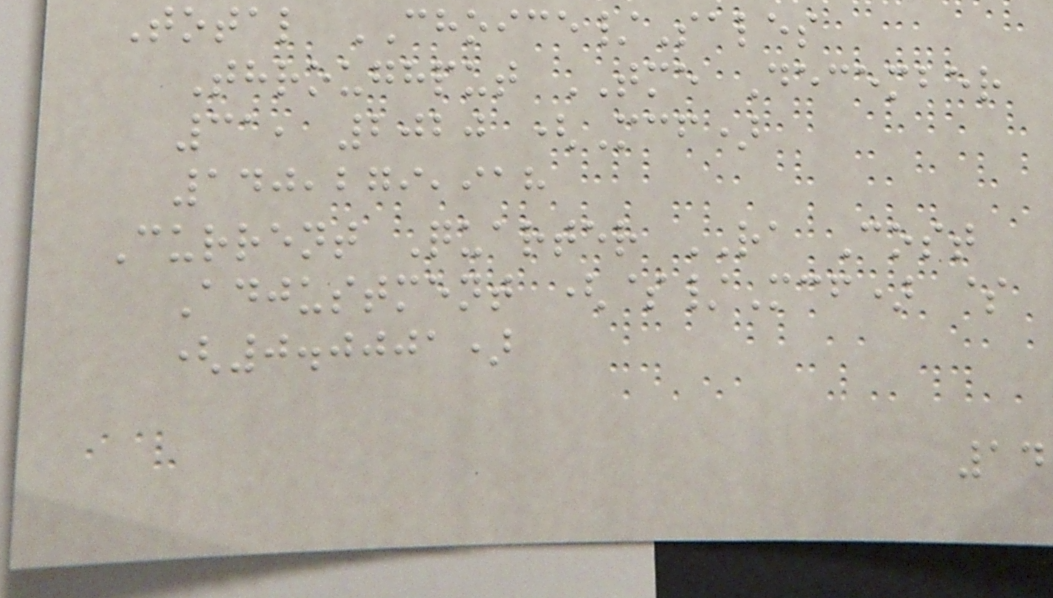Total CHOICE/Sales
Throughput TME December
31, 2020 (Mcf)
140,279,918
Current Quarter RA Cost
Adjustment ($/Mcf) $
(0.0001)
14
